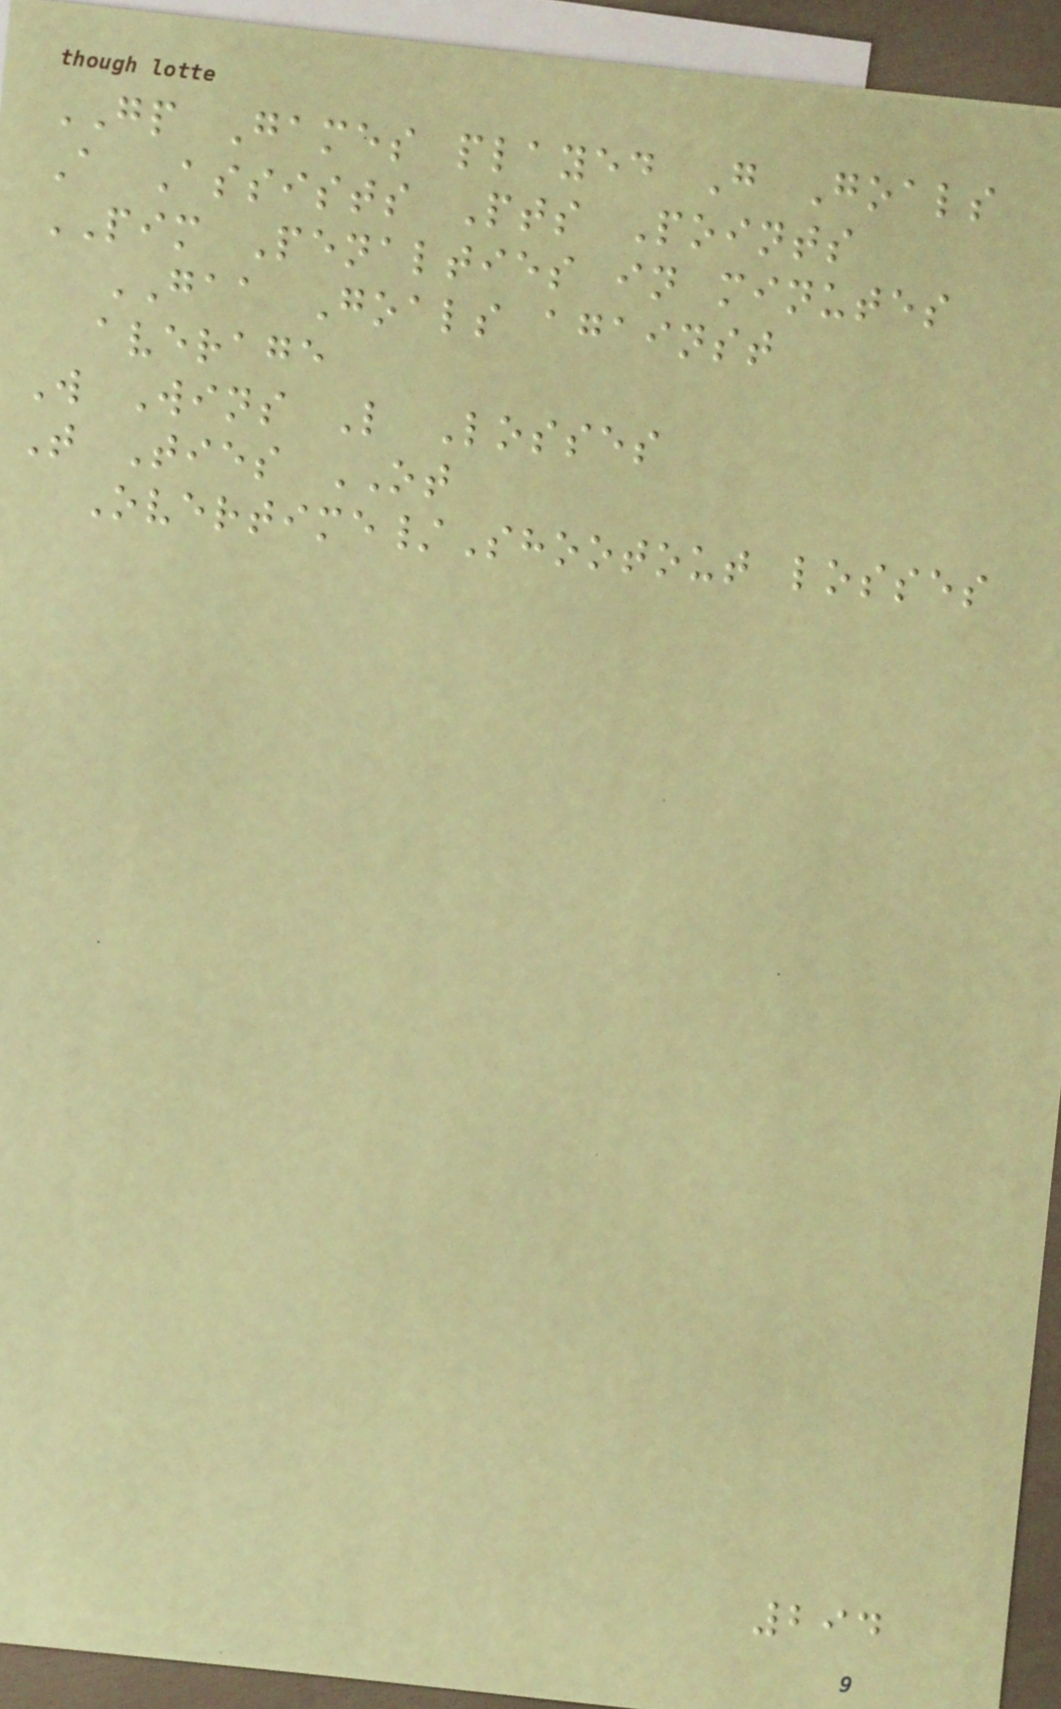GP Games played G Goals
A Assists Pts Points
PIM Penalties in minutes
GAA Goals against
average
W Wins L Losses
T Ties OT
Overtime/Shootout losses
294
